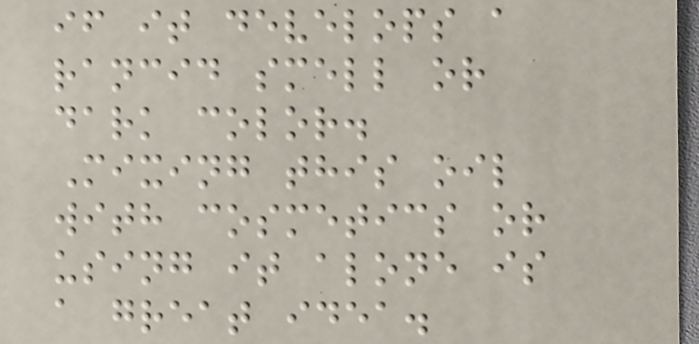if it develops a
rancid smell or
dark color.
Mixing this oil
with cosmetics or
using it alone is
a great idea.
